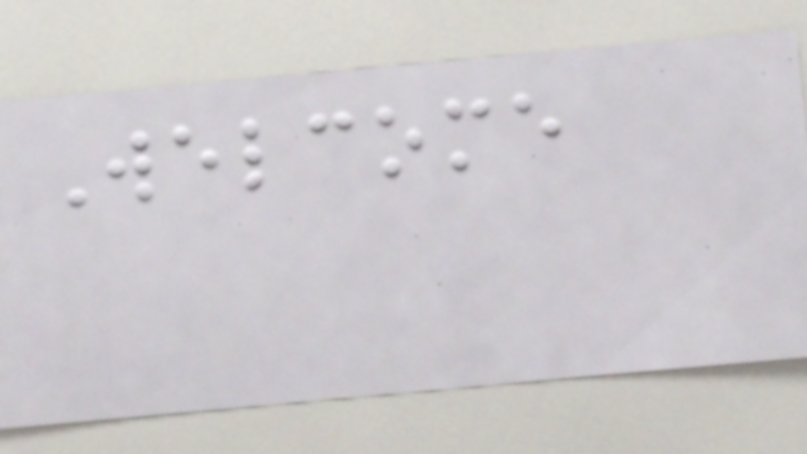Welcome
